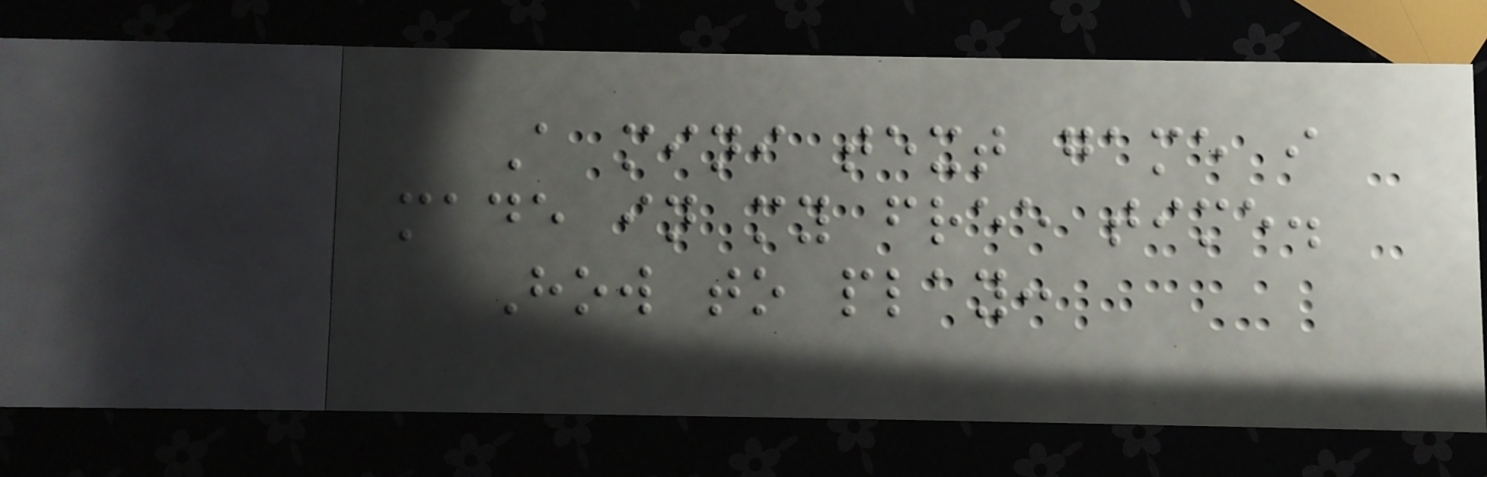A mini text game i
made in my free time.
How to play:
